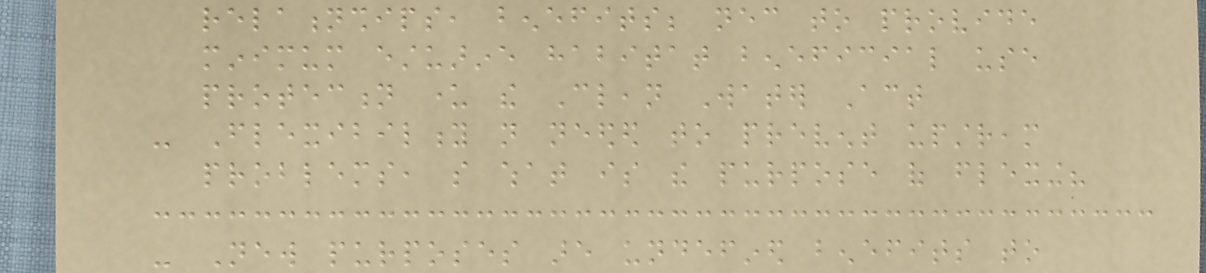relationships, benefits; necessary to provide
minimum estuarine habitat beneficial use
protection under the Clean Water Act
- Flexibility not needed to prevent upstream
problems, so what is the purpose of flexing?
- New purposes are undefined benefits to
